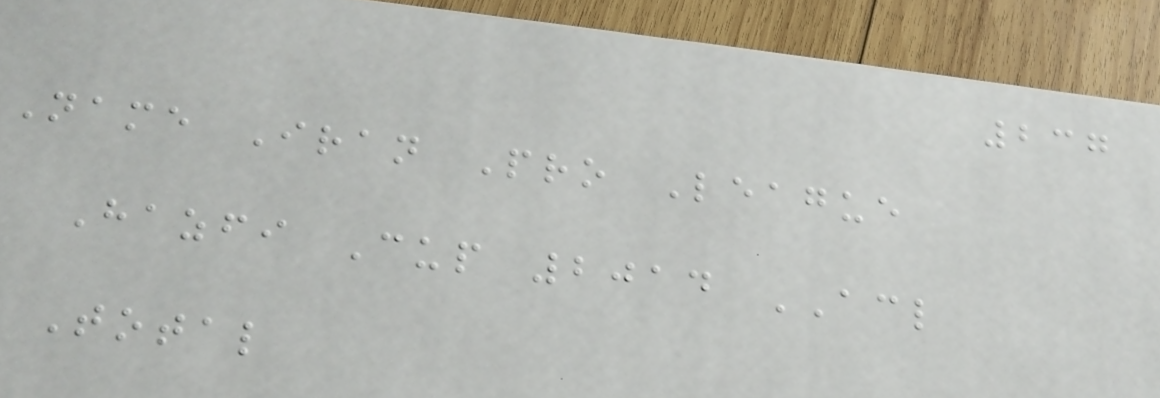237
Name Iran Pro League
Hazfi Cup 2014 ACL
Total
